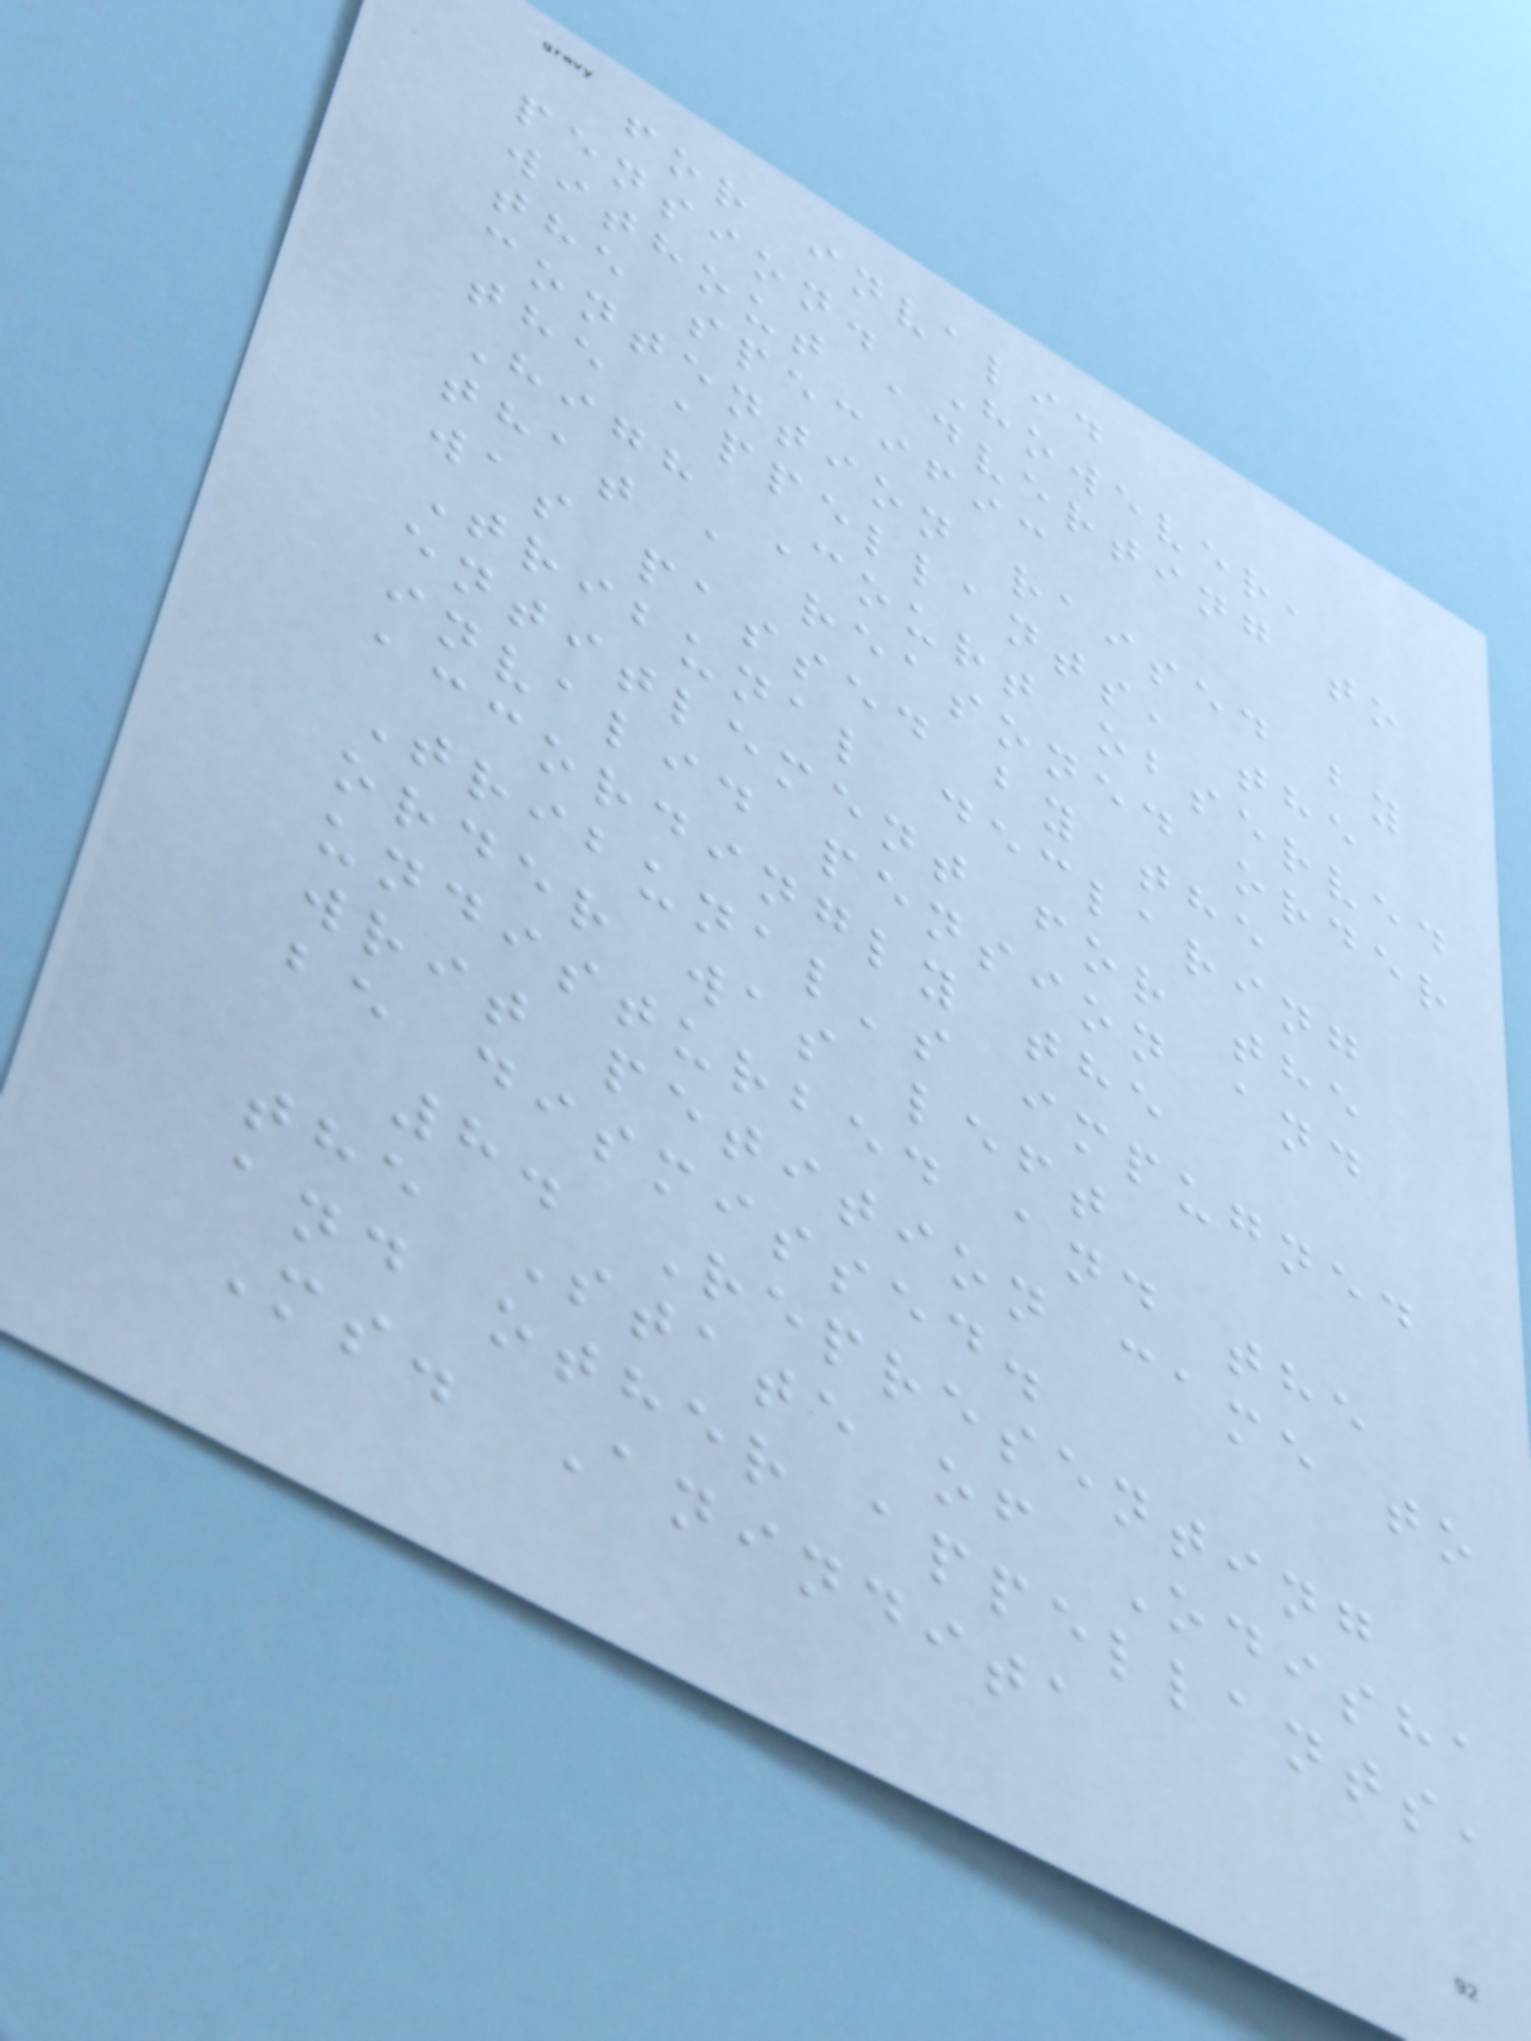for invalid
pension. However,
without adverting to
the specific
contention raised by
the appellants, the
High Court observed
that a reasoned order
was passed by the
Tribunal declaring
entitlement for the
invalid pension and
accordingly the
Tribunal's impugned
order was left
undisturbed and the
writ petition came to
be dismissed.
8. Representing
the State of Odisha
and other appellants,
Ms. Anindita
